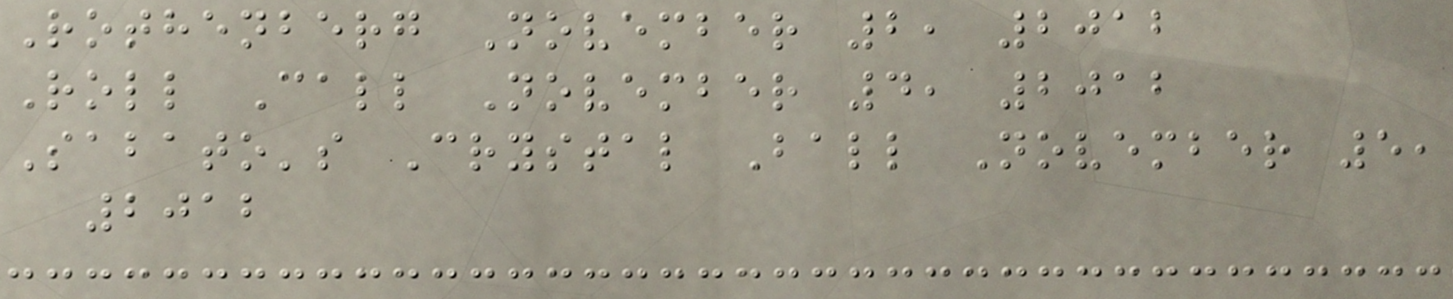Rothenberg November 2, 2012
Roll Call November 4, 2012
Sabato's Crystal Ball November 5,
2012
